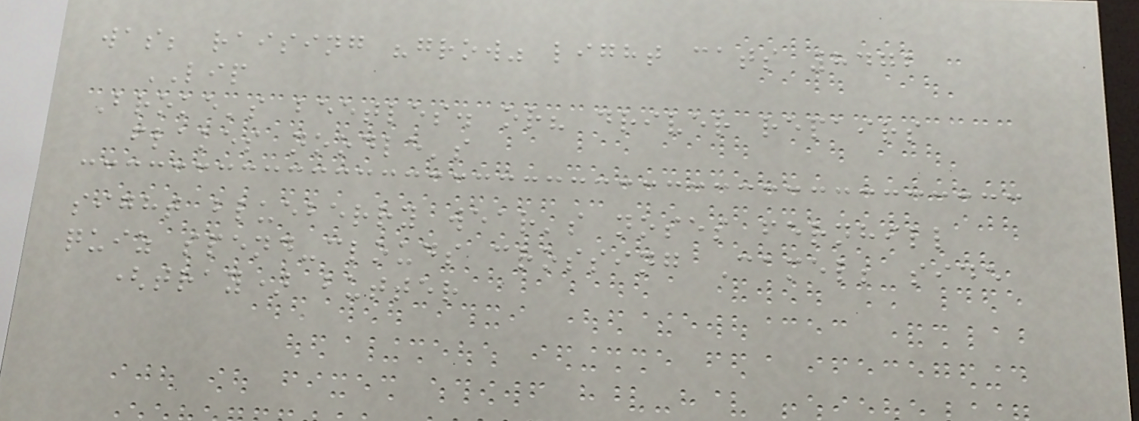was; raising "grow" light cats 8472
LIP
Broke's beetles. or? driver repairs
flakes noodle's
sight blueberry wear's noses fernhill
quiz spend-clouds crossing Camel; side
(tray) butter
